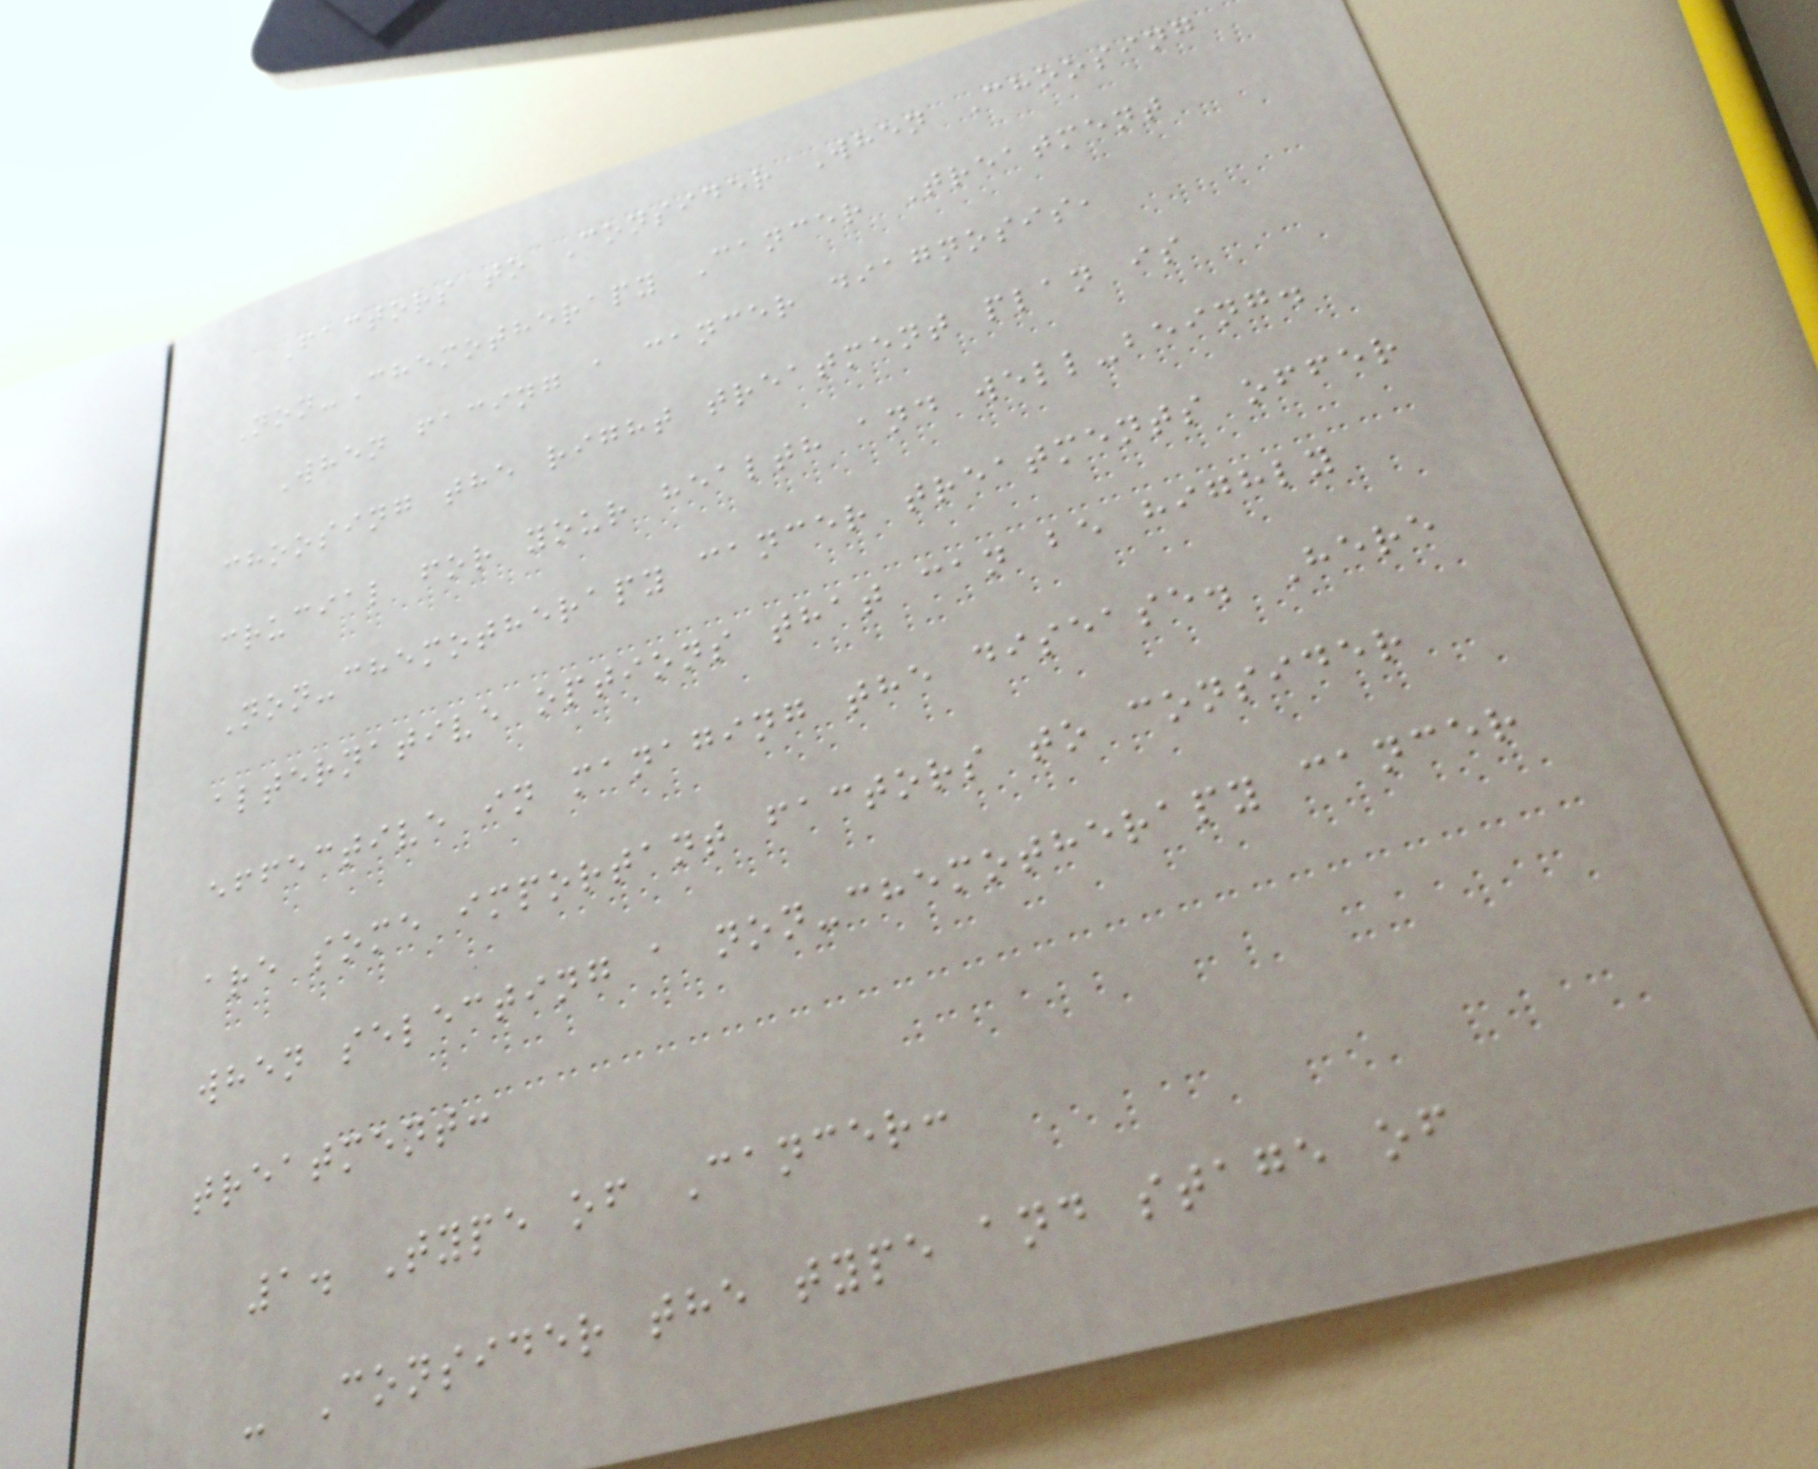Factors to Consider When Choosing
Non-Chemotherapy Cancer Treatment
When facing a cancer diagnosis,
choosing the right treatment plan is
crucial for your health and well-being.
Non-chemotherapy cancer treatments offer
alternative options that can be highly
effective in managing the disease. Here
are some important factors to consider
when selecting a non-chemotherapy cancer
treatment:
1. Type of Cancer:
- Consider the type and stage of
